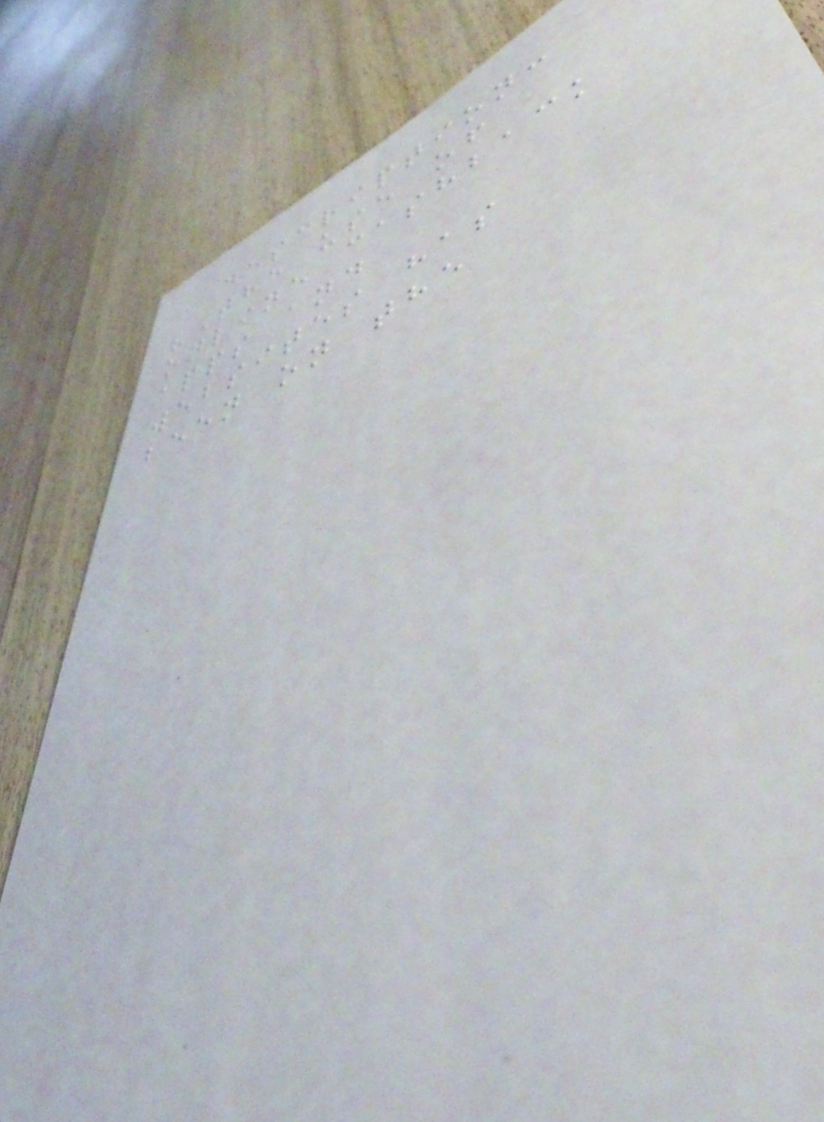description:
"The use of
online cashback
apps and
websites has
been on the
